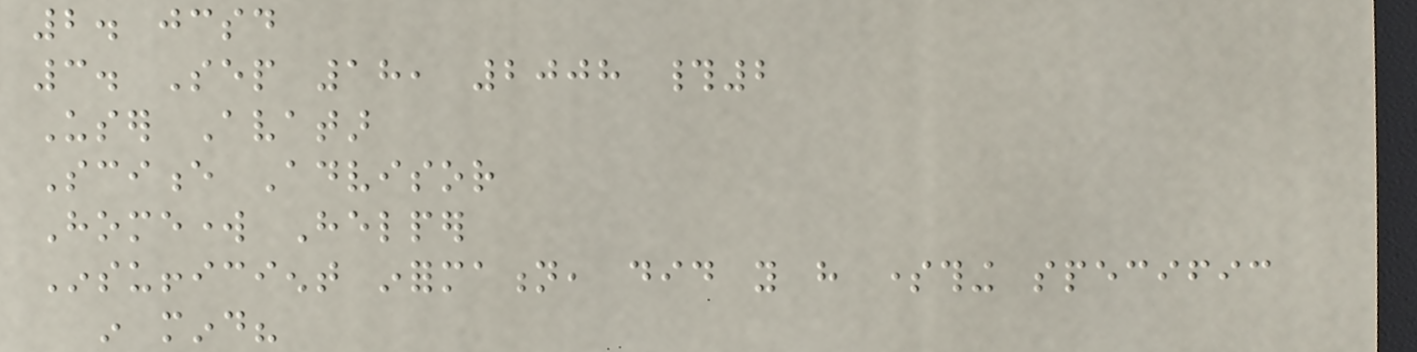2. jcsd
3. Sep 18, 2008 #2
User Avatar
Science Advisor
Homework Helper
Insufficient information, did you have something specific
in mind?
